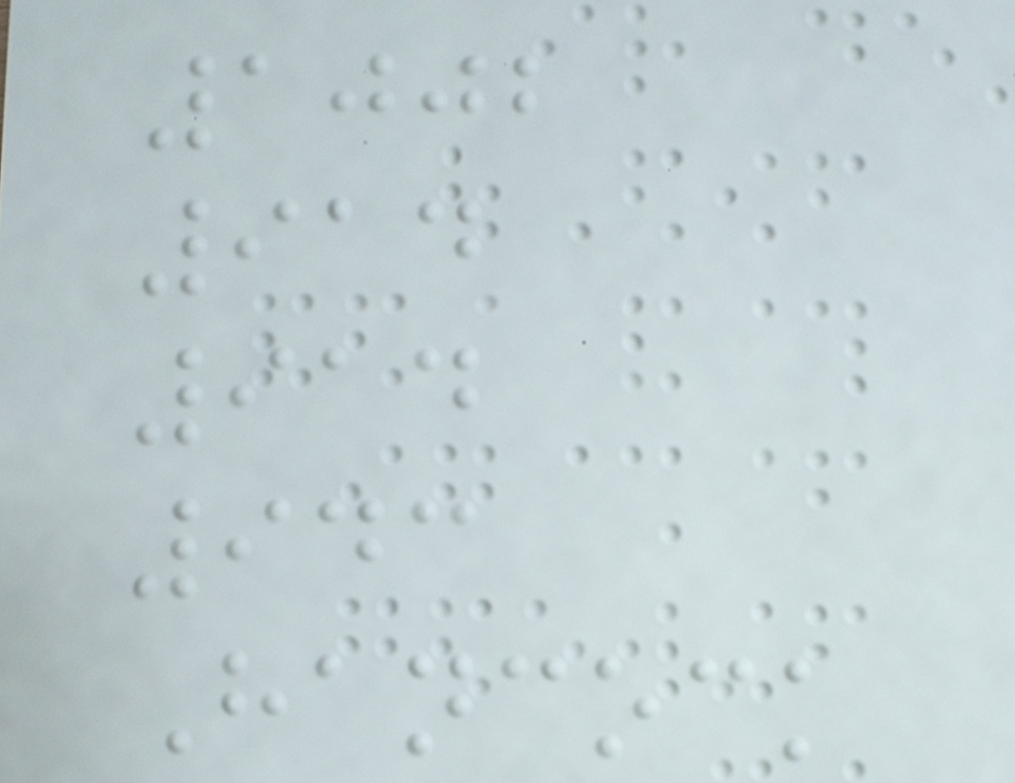1002
914
914
943
Hancock
